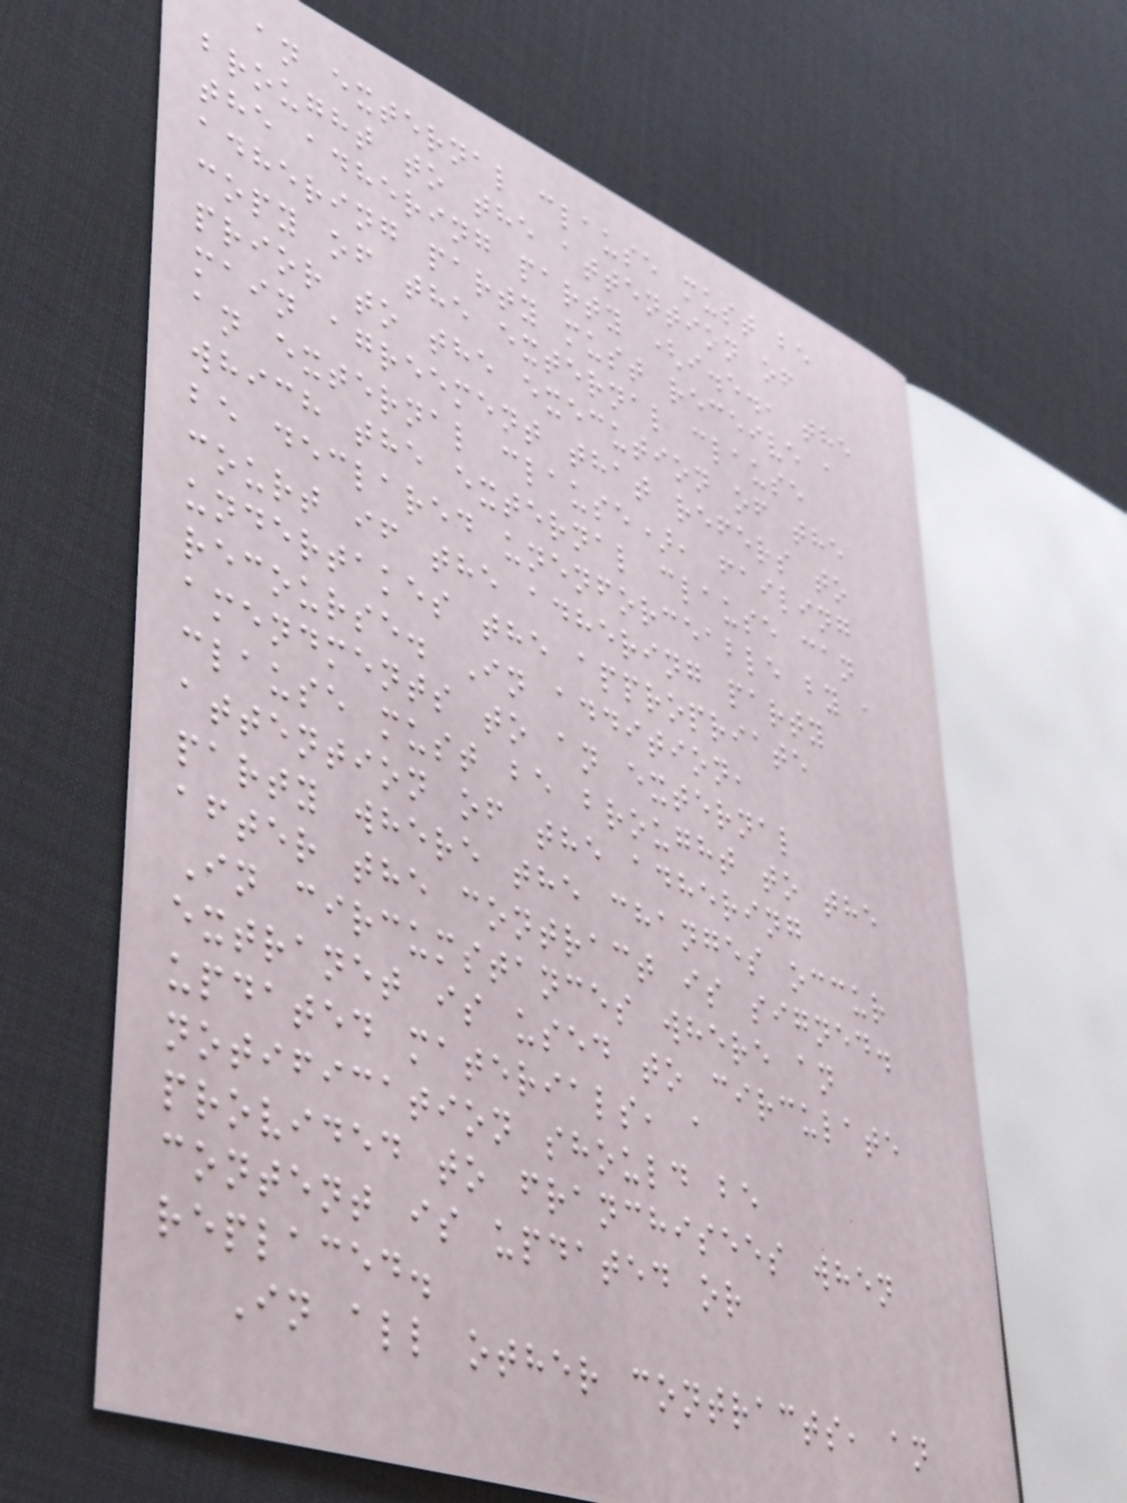an external clause must be
brought to the attention of
the adhering party (i.e., the
adhering party must receive a
copy of the external clause
prior to the execution of the
main agreement that refers to
an external clause), failing
which the external clause can
be declared unenforceable by a
court if the adhering party
undertakes the appropriate
recourse. In addition,
amendments to an external
clause must be brought to the
attention of the adhering
party where the changes occur
after the contract is signed.
In circumstances where an
extranet is used to circulate
updated materials, a
notification should be
provided to franchisees when
content is updated or
replaced.
In all other contracts, an
